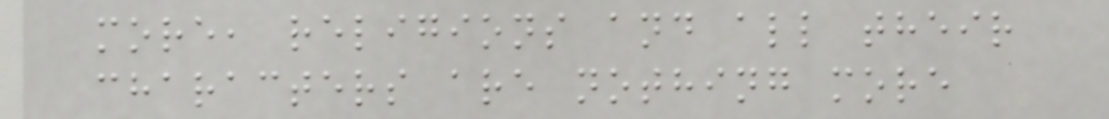more, religions and all their
characters are nothing more
